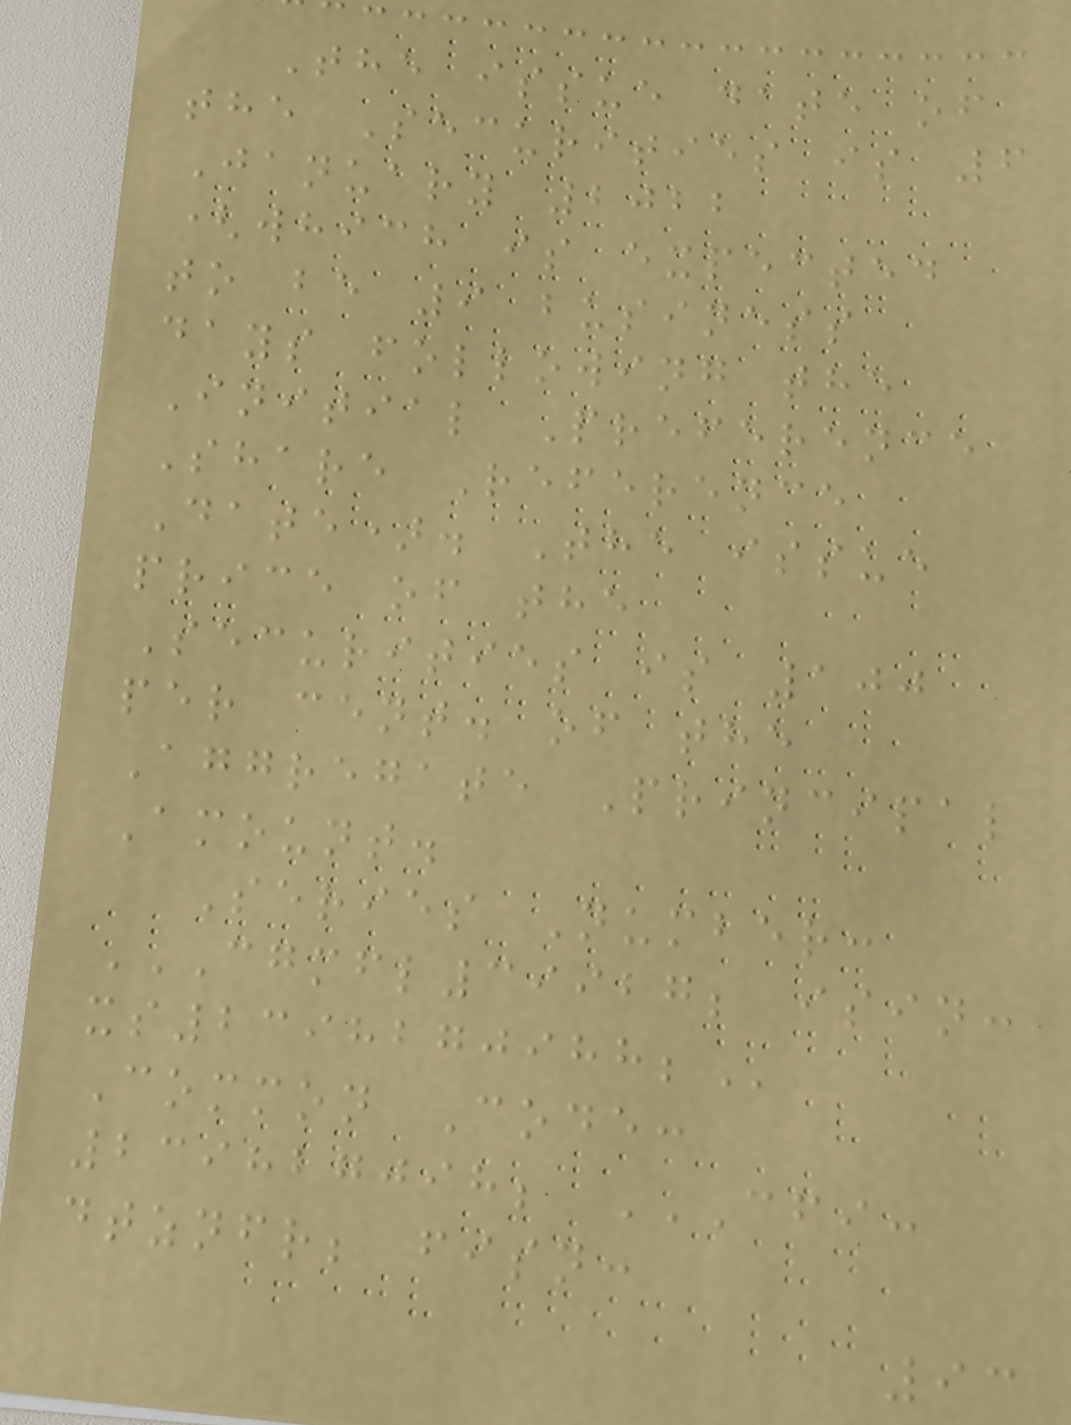The issue date of
the Securities is 6
January 2022
(which is expected
to be 9 business
days following the
Initial Preference
Share Reference
Date). The issue
price of the
Securities is 100
per cent. of the
Aggregate Principal
Amount.
Series Number:
CGMFL39927; ISIN:
XS2398270988;
Common Code:
239827098; CFI:
DTZNFR; FISN:
93
